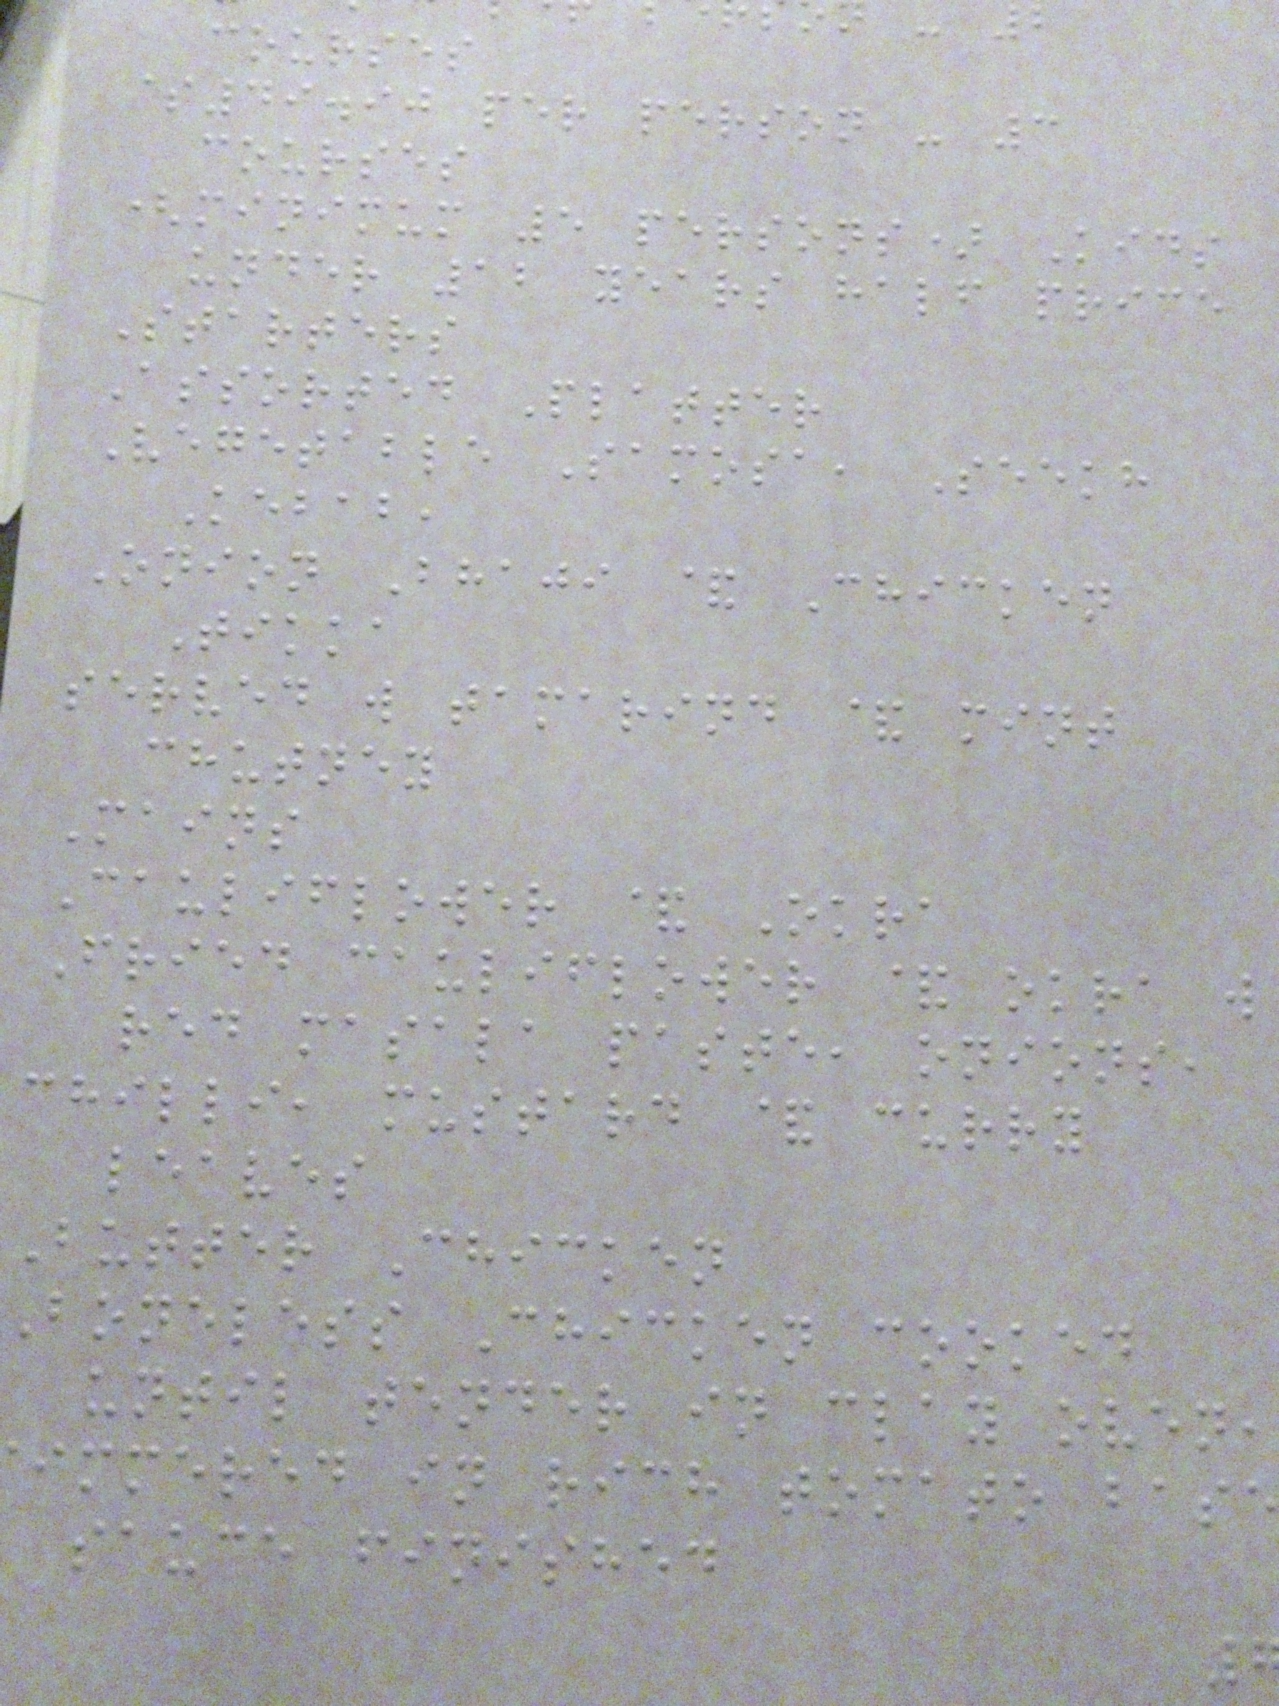courses
$49.90 per person - 3
courses
(minimum 5 persons) Kids
under 12 years half price
Starters
Assorted Platter
Vegetable Samosa, Seekh
Kebab,
Onion Bhaji & Chicken
Tikka
served w tamarind & mint
chutney
Mains
Cauliflower & Okra
Fried cauliflower & okra w
red masala paste, onions,
chilli, mustard & curry
leaves
Butter Chicken
boneless Chicken cooked
until tender in clay oven,
immered in rich tomato base
sauce finished
